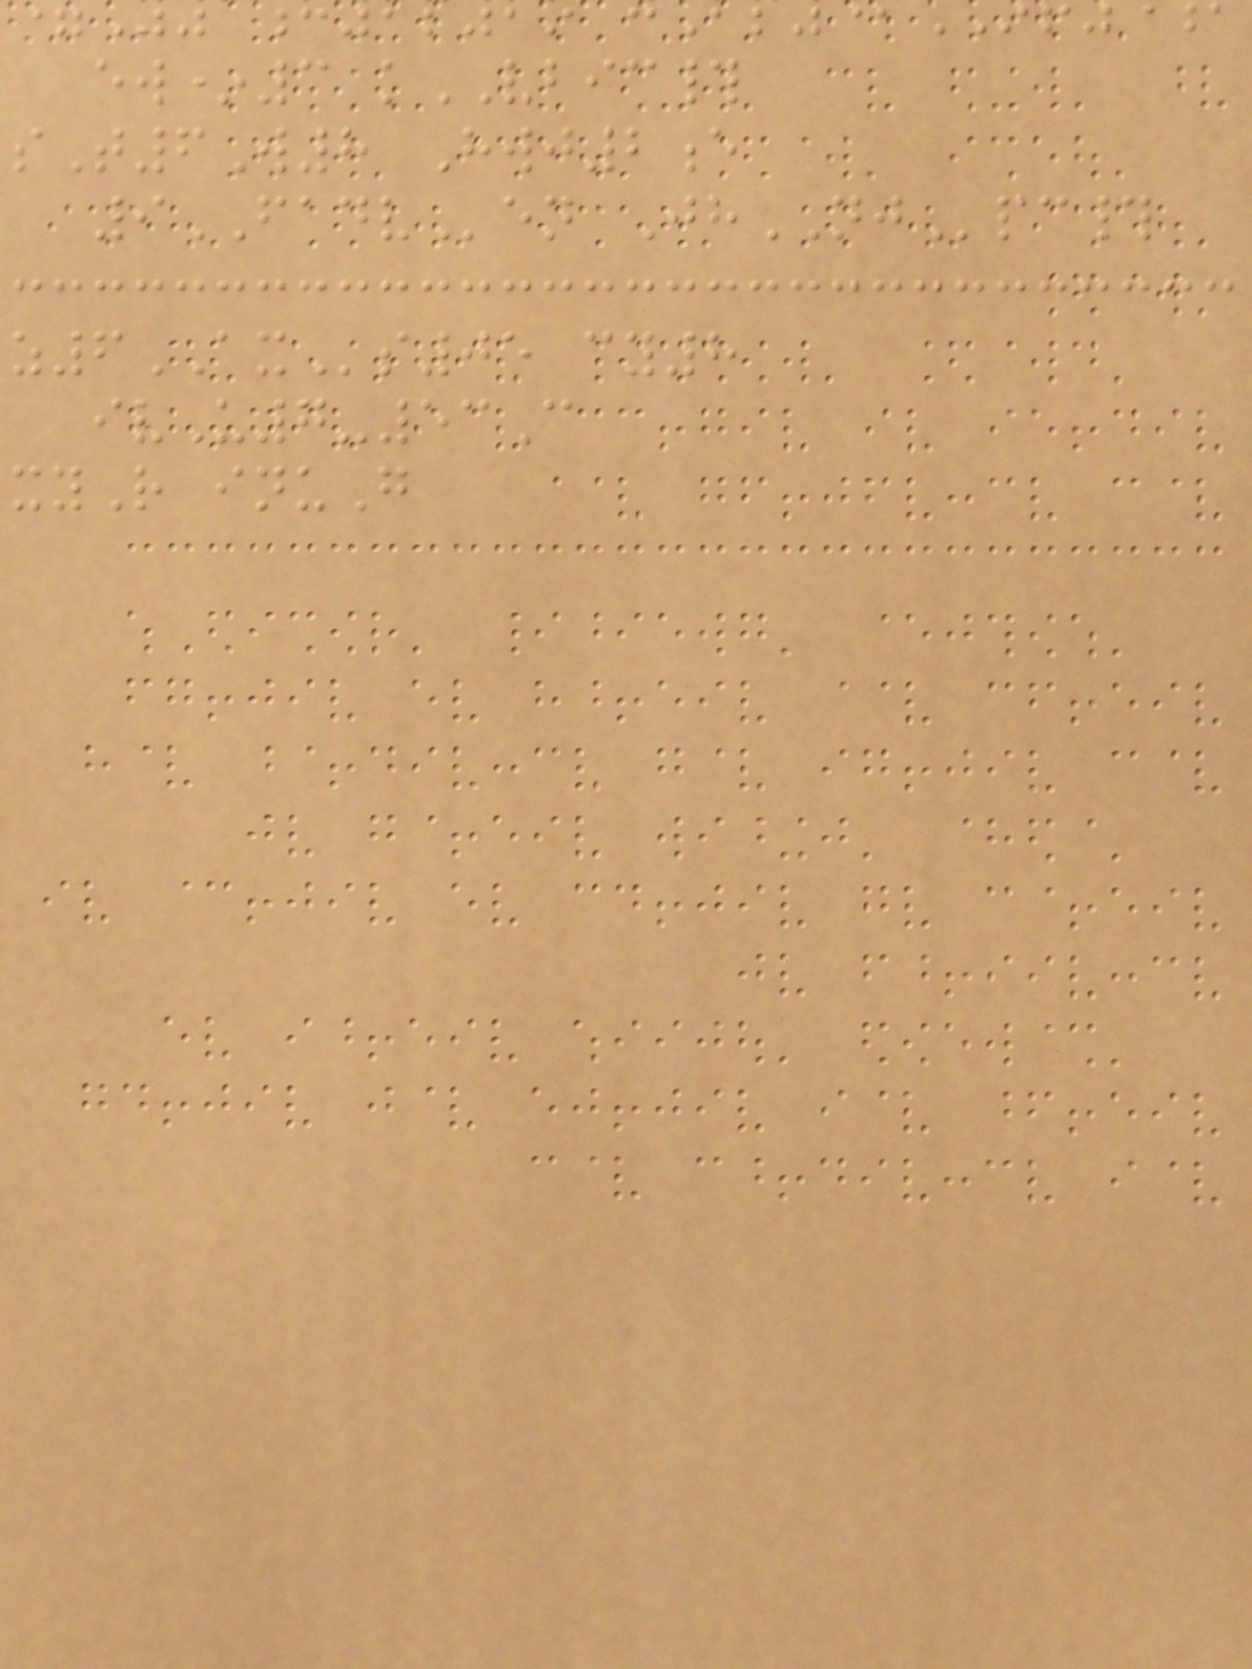ew*3 kVBIC#
sT6W8 Hwj2e
9FADVen JhNJpc#
z6AXs05 cy8
ivU7-53C
xyR inuG
